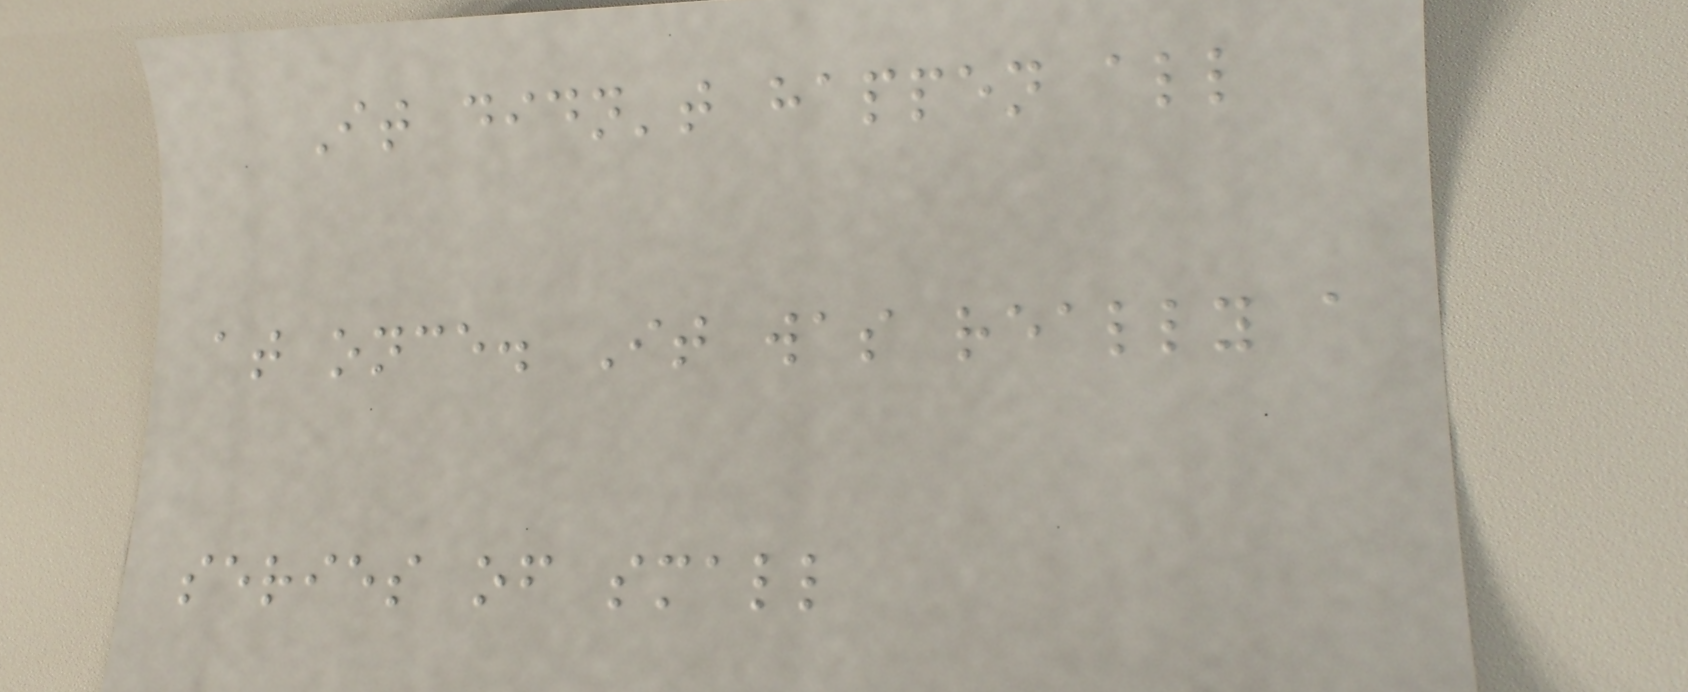It didn't happen all
at once. It was really a
series of small
